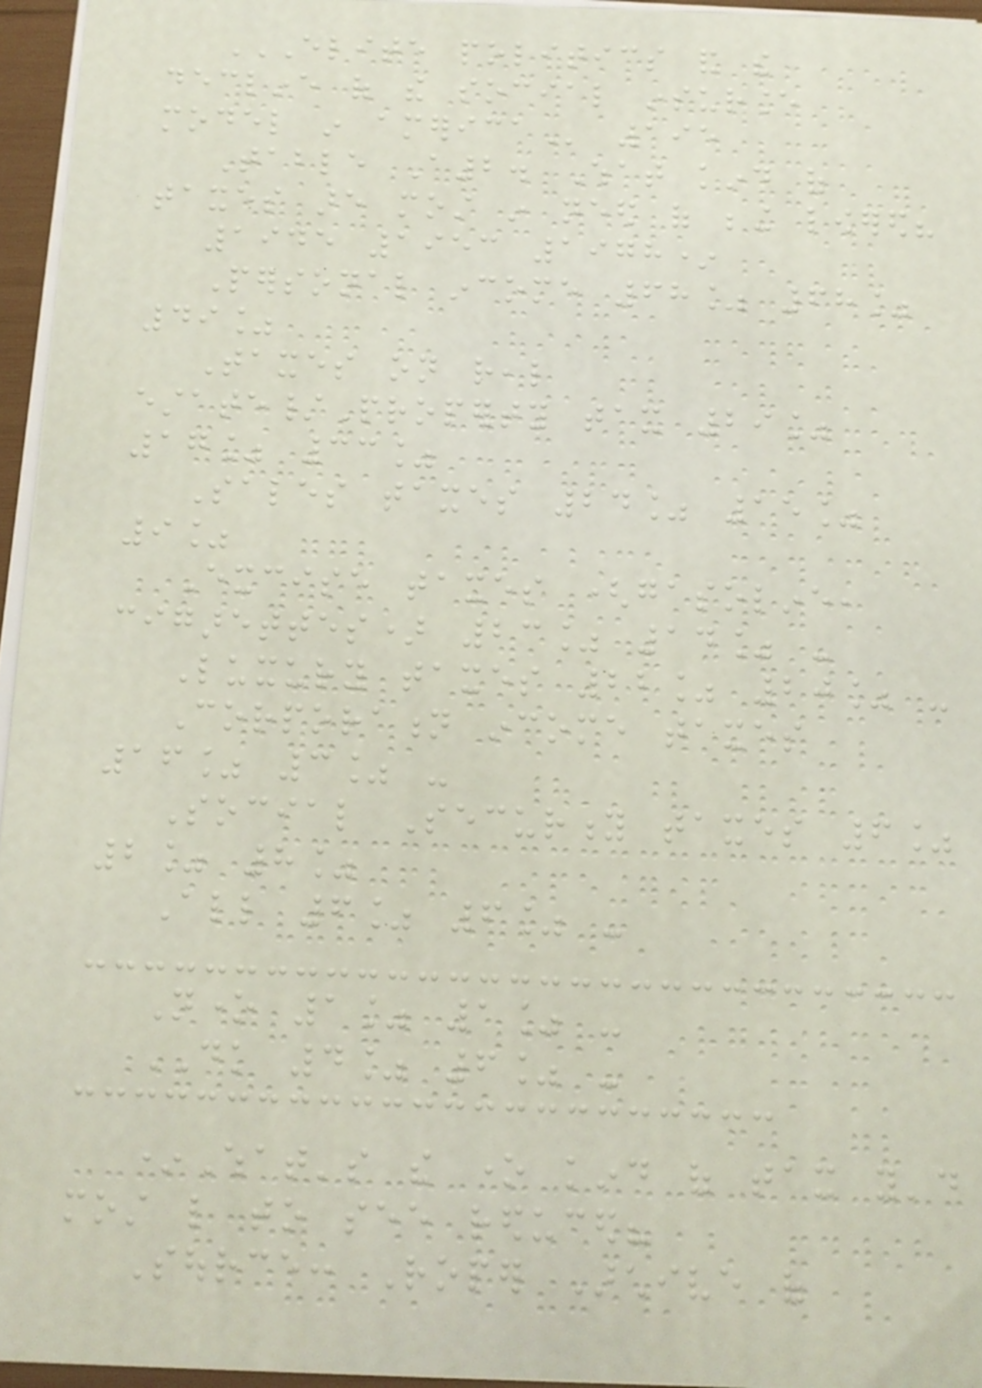ELITE POLITICS AND THE
DECLINE OF THE SOCIAL INSURANCE
MODEL IN AMERICA 195
Table A2. What kind of
taxes are most in need of being lowered?
1945 1953 1978*
Personal income 68% 68%
49%
Taxes on real
estate/Property tax 29%
17% 33%
Sales taxes 24% 15%
9%
Excise taxes (gasoline,
cigarettes) 23% 14% -
Luxury taxes 22% 20% -
Corporation income taxes
16% 3% -
Social Security taxes 6%
2% 8%
All 6% 6% -
None 1% 1% -
DK 4% 6% -
*What's the one kind of tax you'd
most like to see reduced?
Source: Roper Archive of
